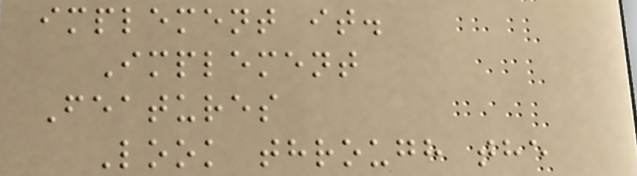implement it.
Implement
Features
Look through the
